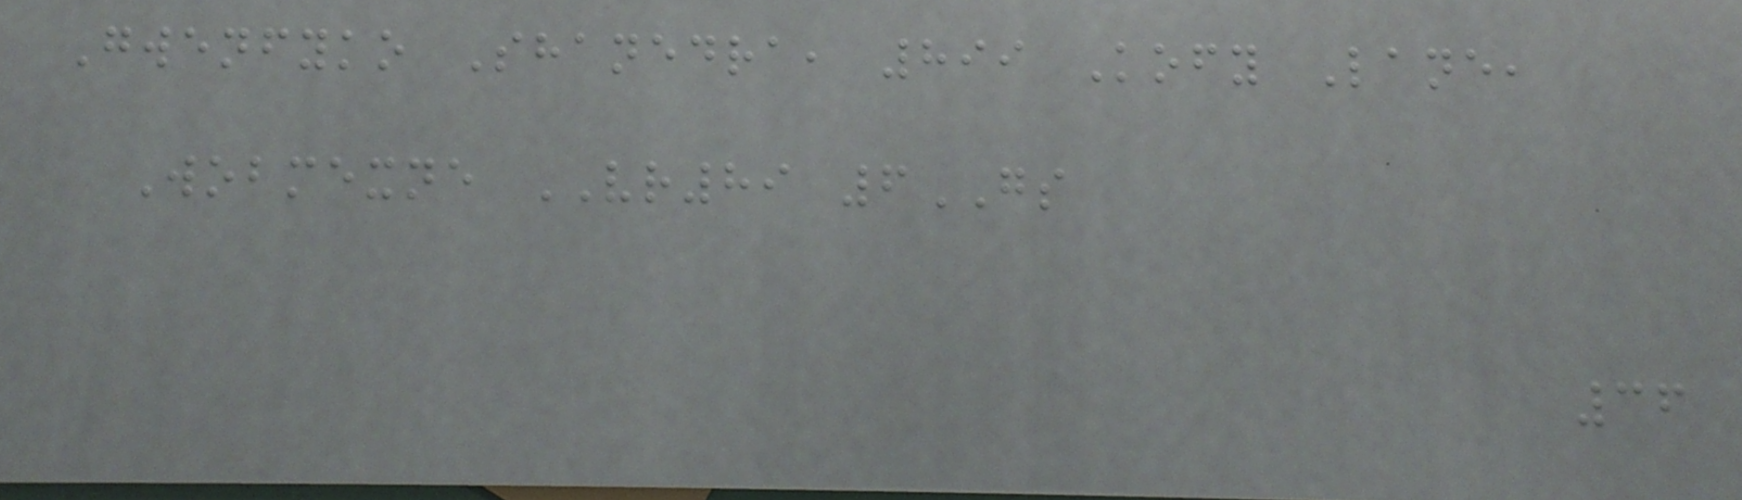Gwenfyko Shanedra, 899 Kofy Lane,
Wobmexne VR89 6GS
36
